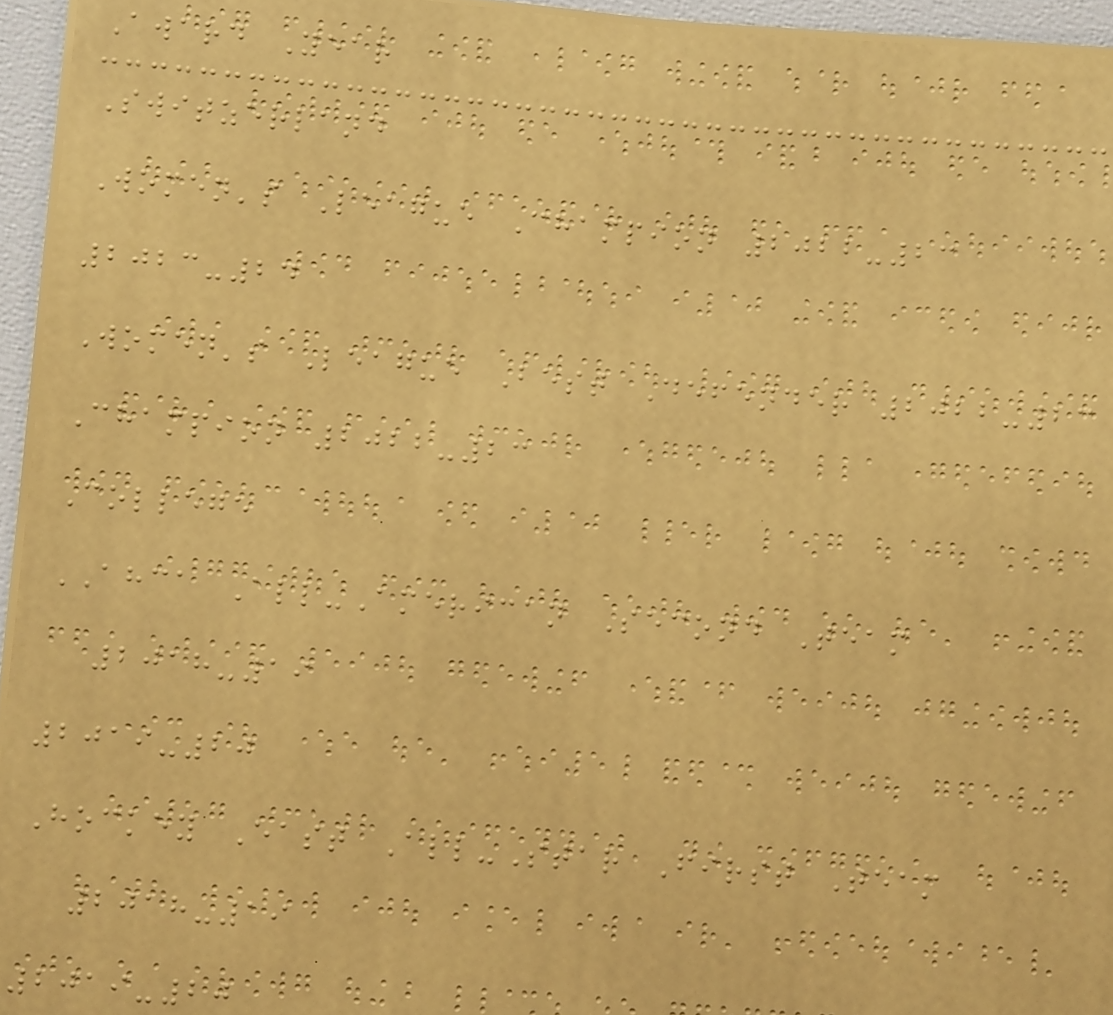Award Year
Switzerland
Women's League Champion 2022-23
2023-24
Women's League Best Defender 2022-23
Champion 2022-23
College
AHCA All-American Second Team
2018-19
2019-20
Hockey East All-Star First Team
2018-19
2019-20
